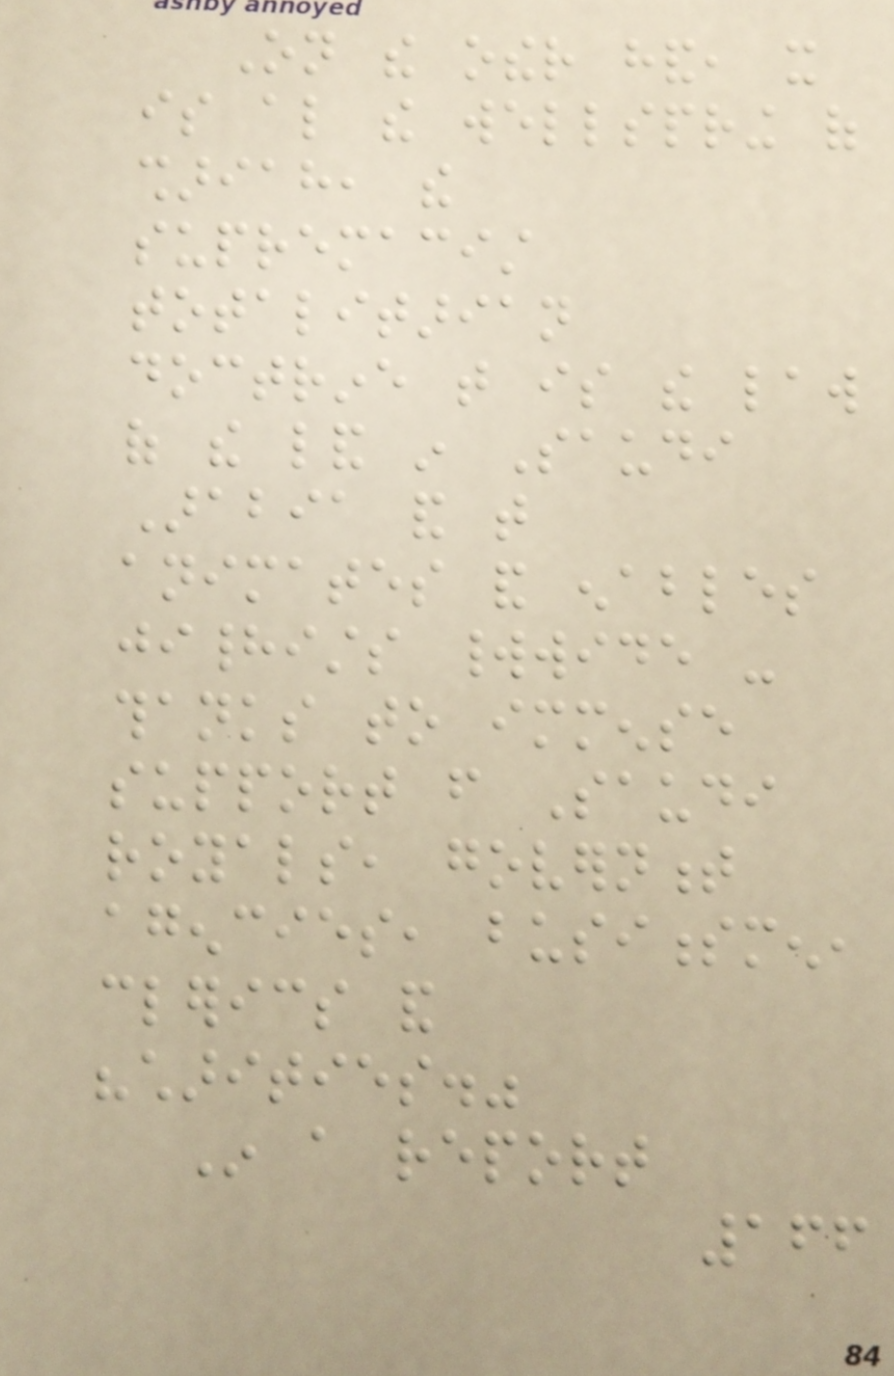On the other hand, it
is also the wellspring of
shariah, the
supremacist
totalitarian
doctrine that is the law
of the land in Saudi
Arabia and that
animates and enables
jihadists worldwide -
thanks to immense
support from Saudi
royals, government
agencies, businessmen,
clerics and
"charities."
In a report
166
